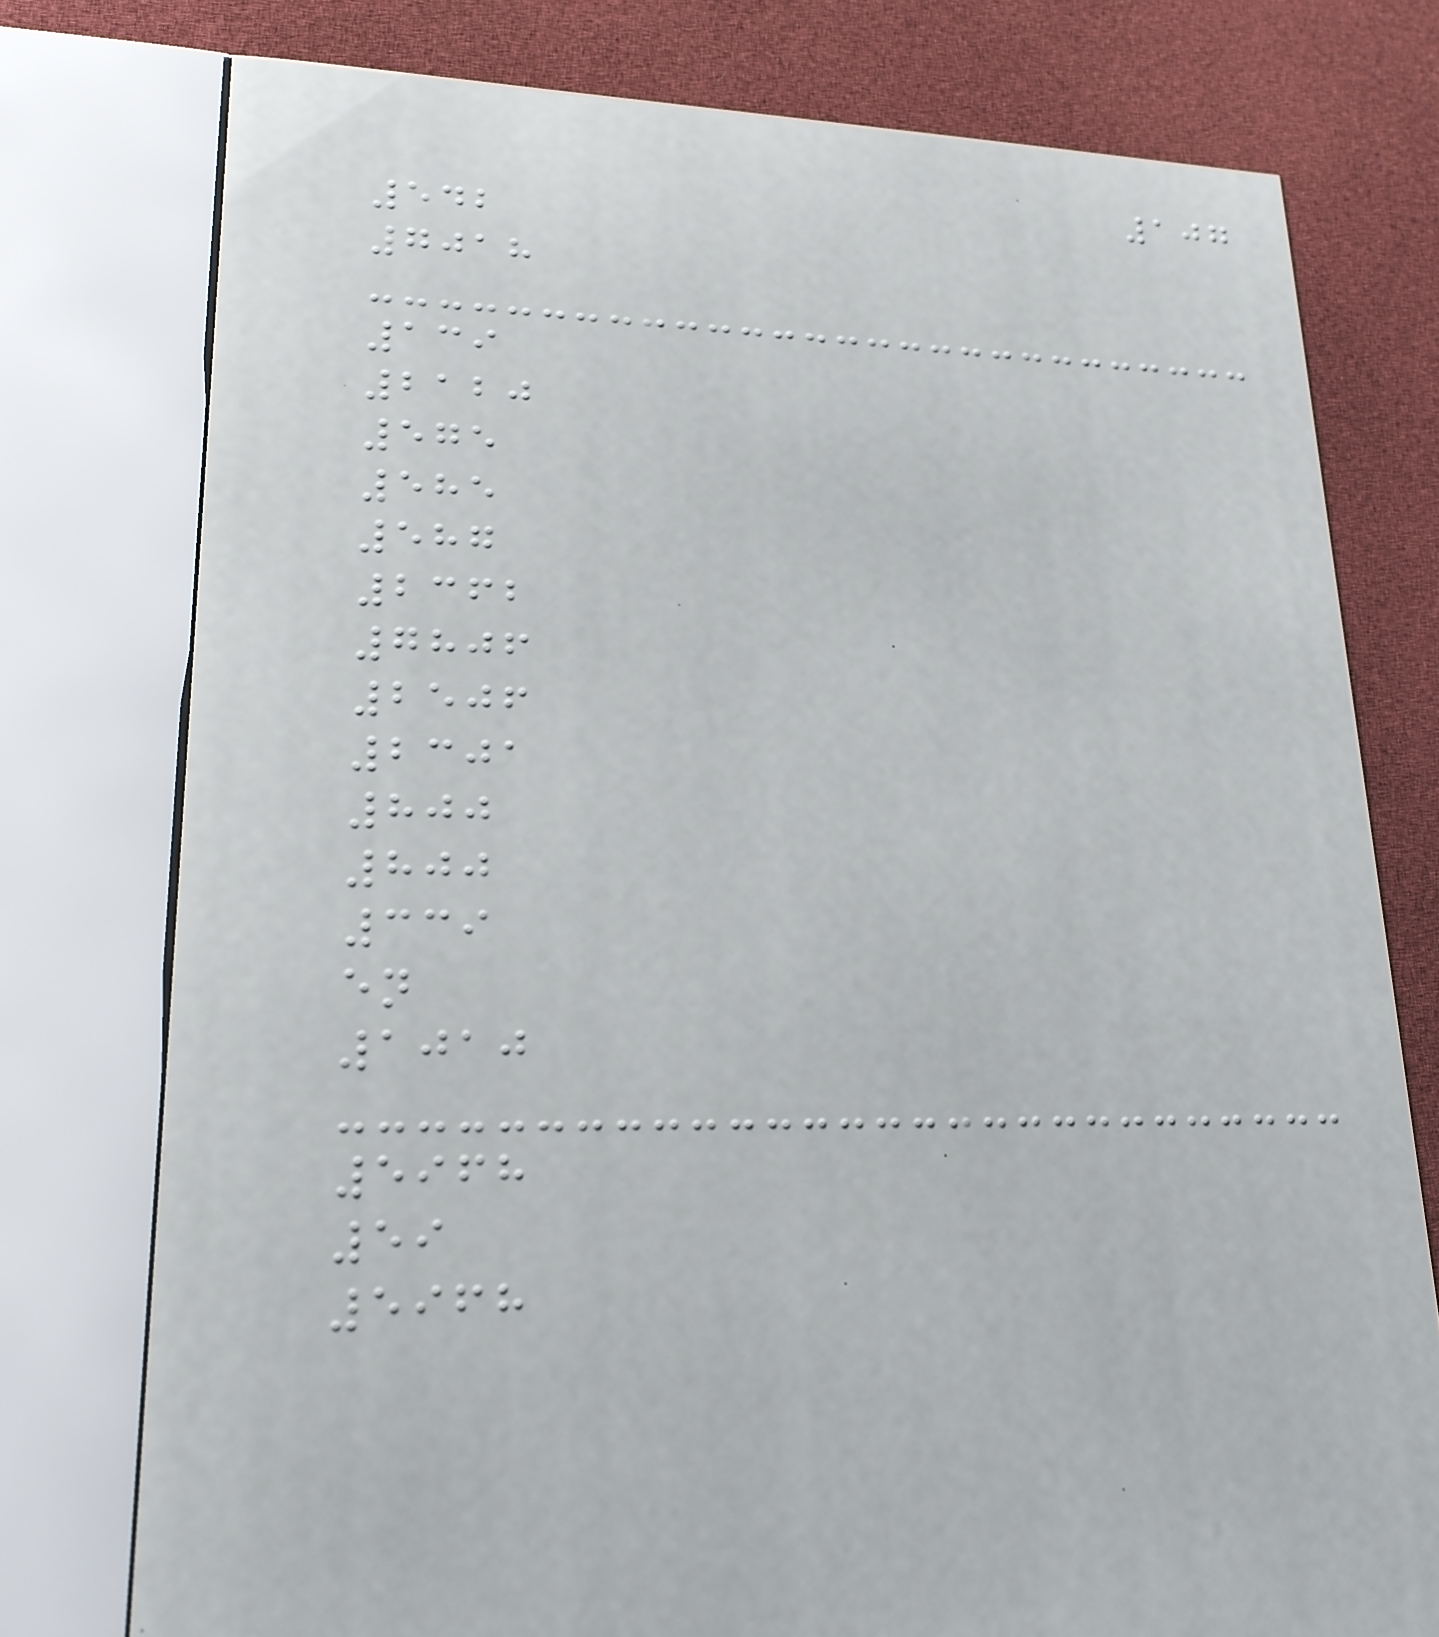107
542
7018
139
2120
575
585
587
2362
7806
2506
2301
800
800
339
en
1010
5968
59
5968
